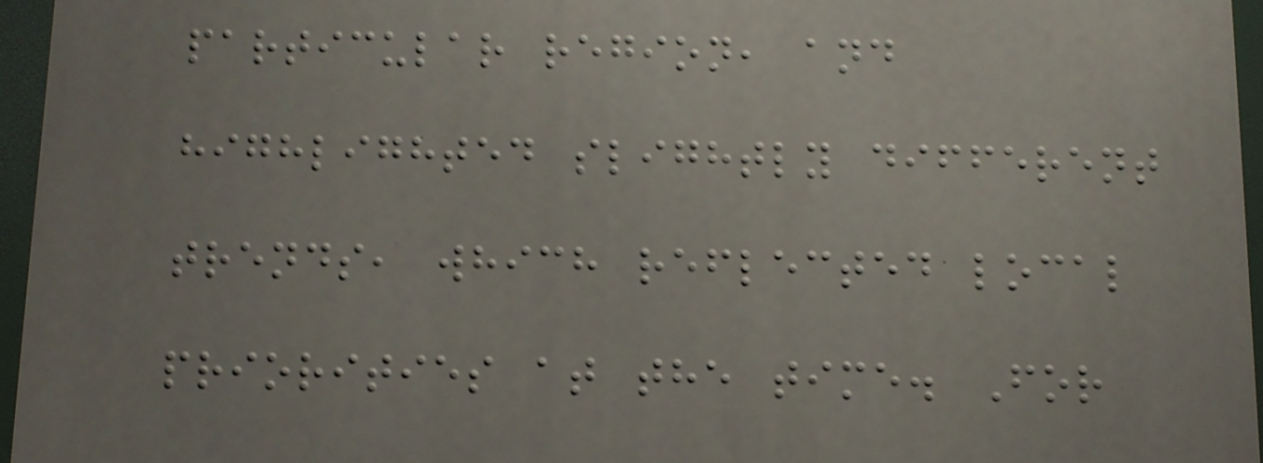particular region, and
highlighted slightly different
trends, which reflected local
priorities at the time. For
